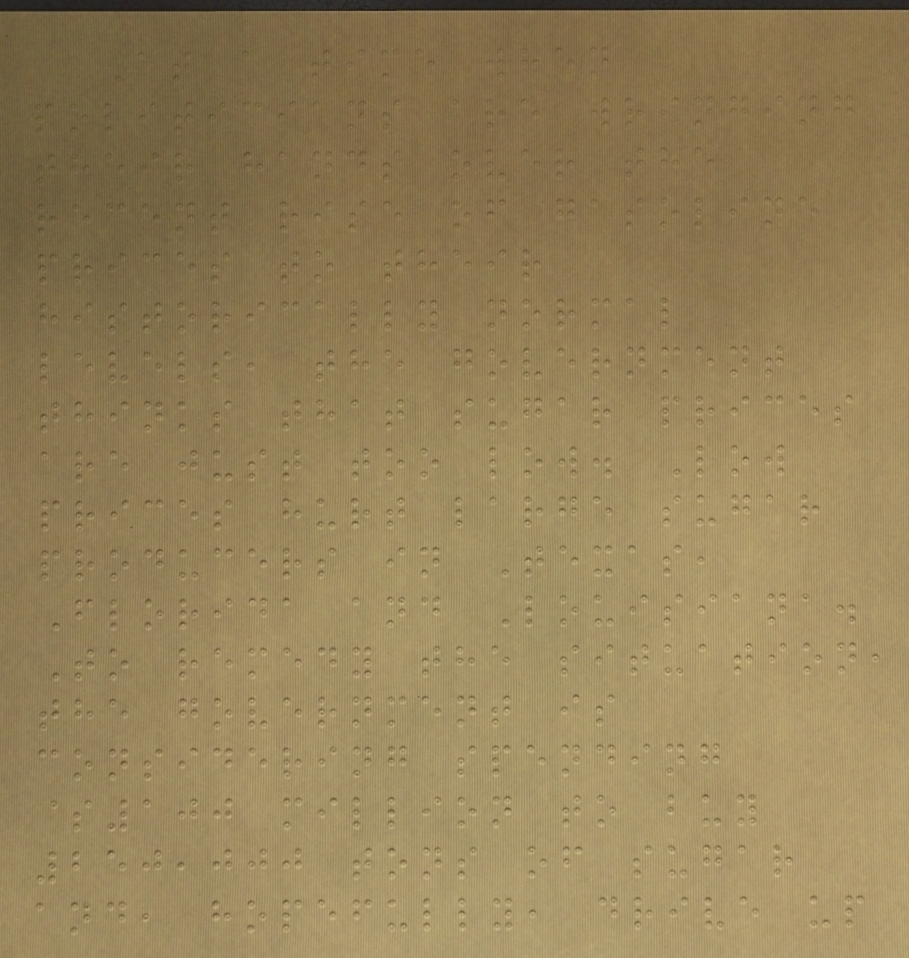At a time when
politicians are wringing
their hands over the
recent rise of gasoline
prices to their
historically normal
levels, the government
thinks that sugar prices
are just too low. Low
prices hurt large sugar
producers in Texas,
Florida and Louisiana.
To remedy the situation,
the government is
considering spending
$100 million to buy
250,000 tons of sugar
and, hopefully, drive up
